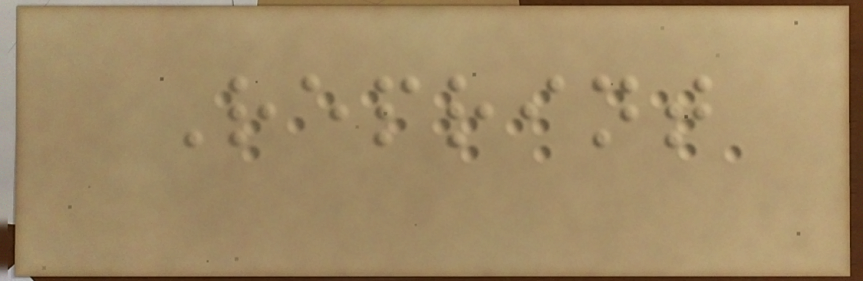Reprint
